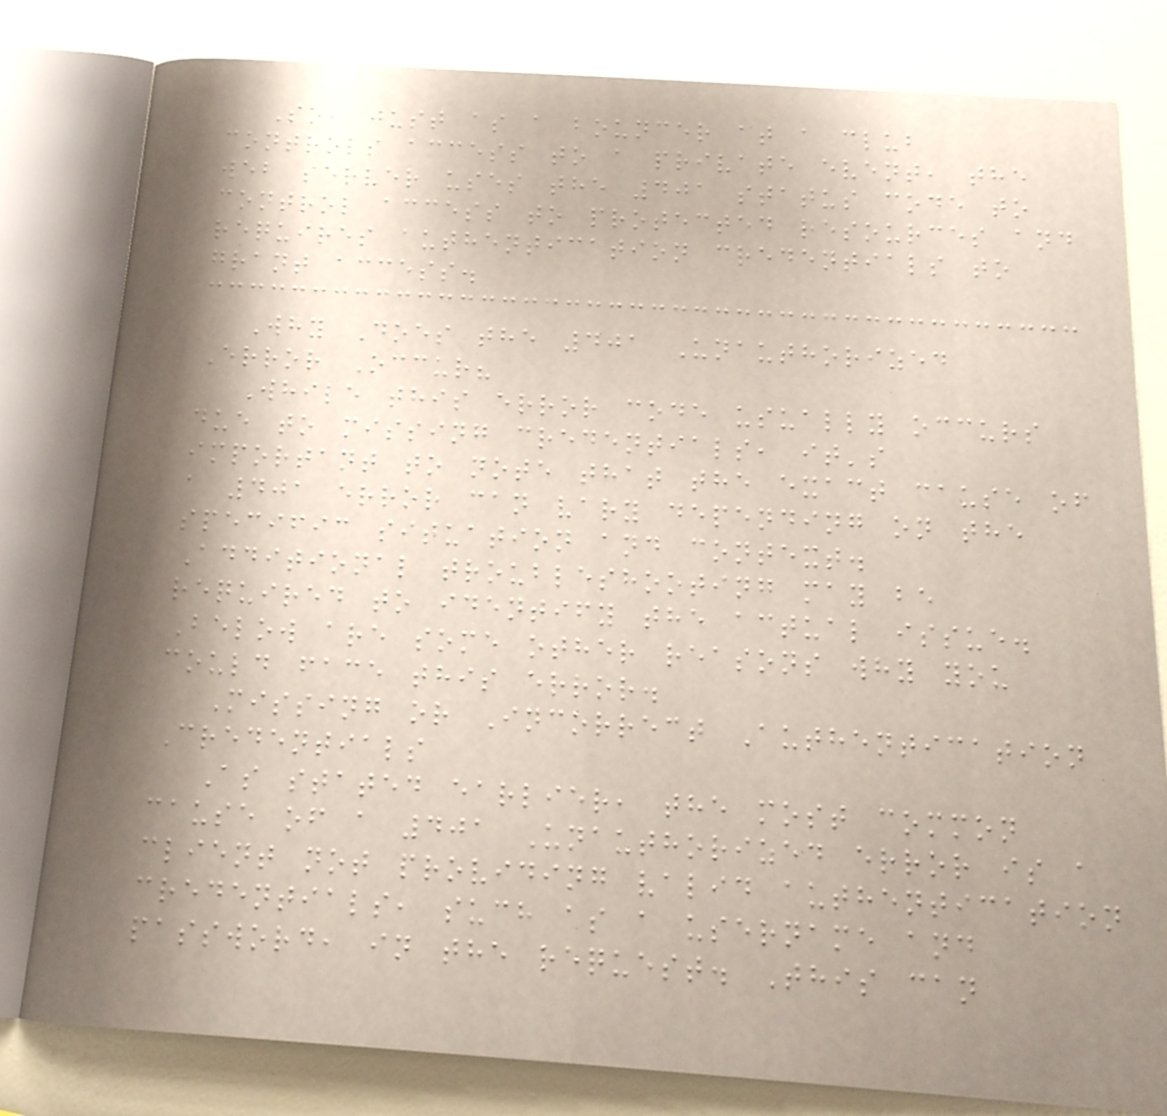So, just as a bouncer at a club
controls access to a private event, the
web server uses the 401 status code to
control access to protected resources and
requires authentication credentials to
grant access.
Why Does the 401 Unauthorized
Error Occur?
While this error code usually occurs
due to missing credentials, it's
important to note that the exact cause of
a 401 error can vary depending on the
specific situation and context.
Additional troubleshooting may be
required to identify the actual issue.
Below are some other reasons why you
could face this error.
Missing or Incorrect Authentication
Credentials
As stated earlier, the most common
cause of a 401 Unauthorized error is a
client not providing valid authentication
credentials, such as a username and
password, in the request. This can
